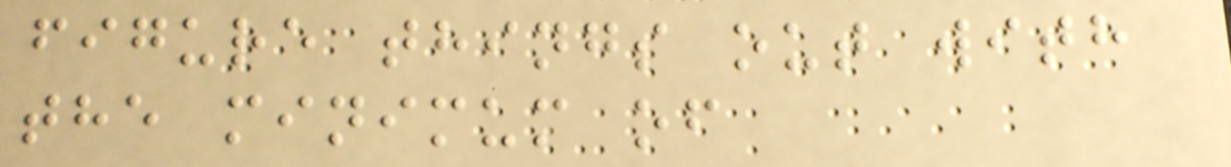figure things out with
the minimum of
